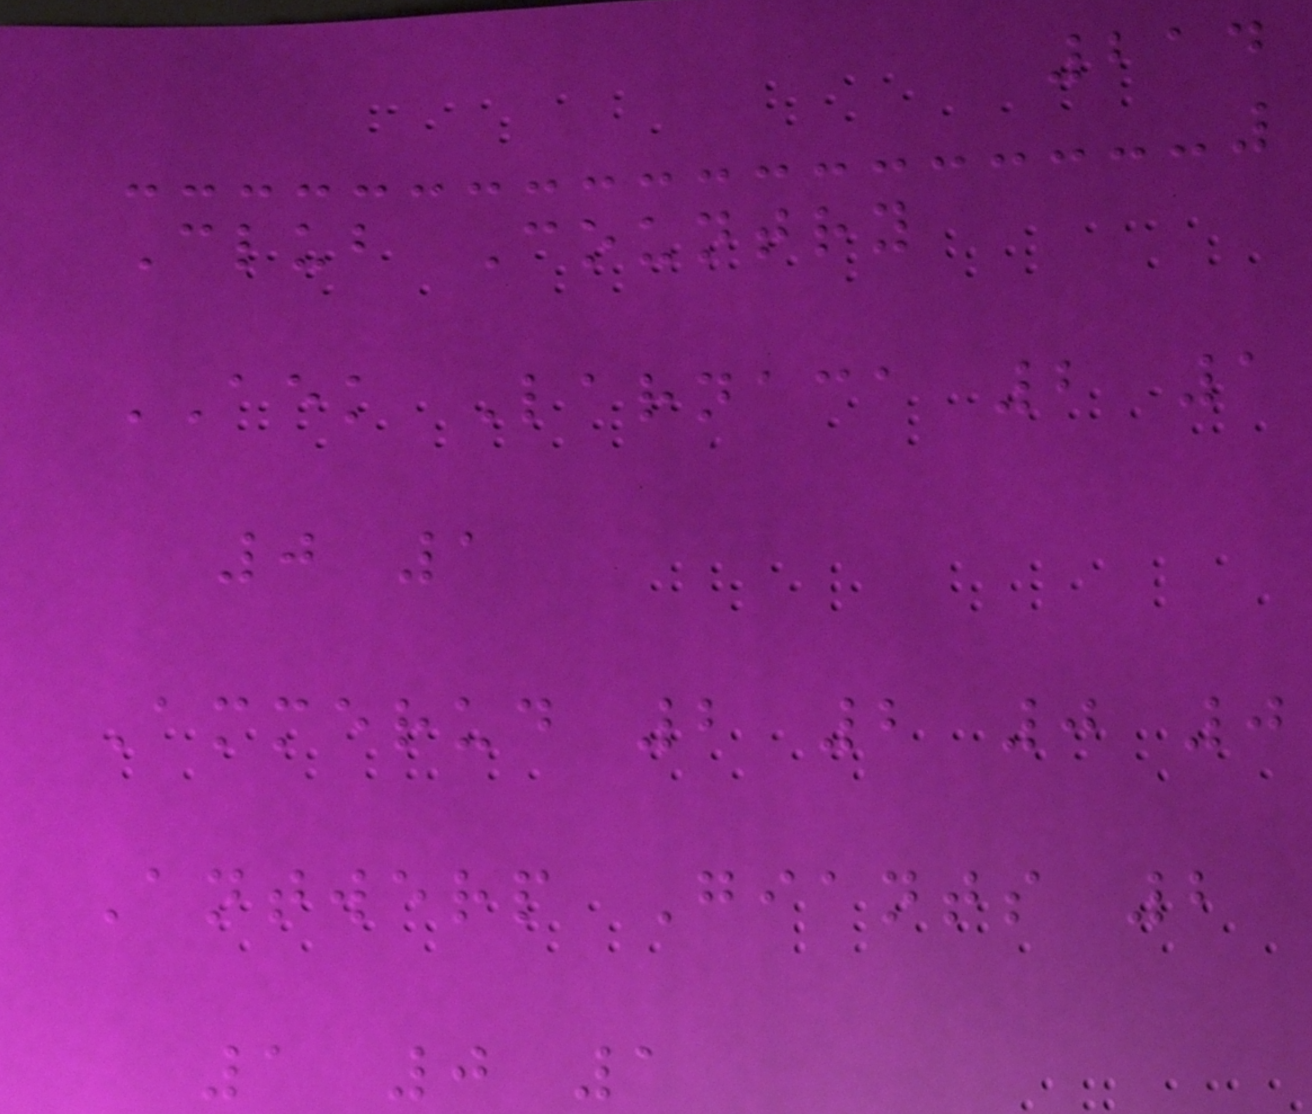214
Club Country
AEK Larnaca 2 1
0 1
Ammerud 2 2 0 0
Antwerp Giants 2
1 0 1
